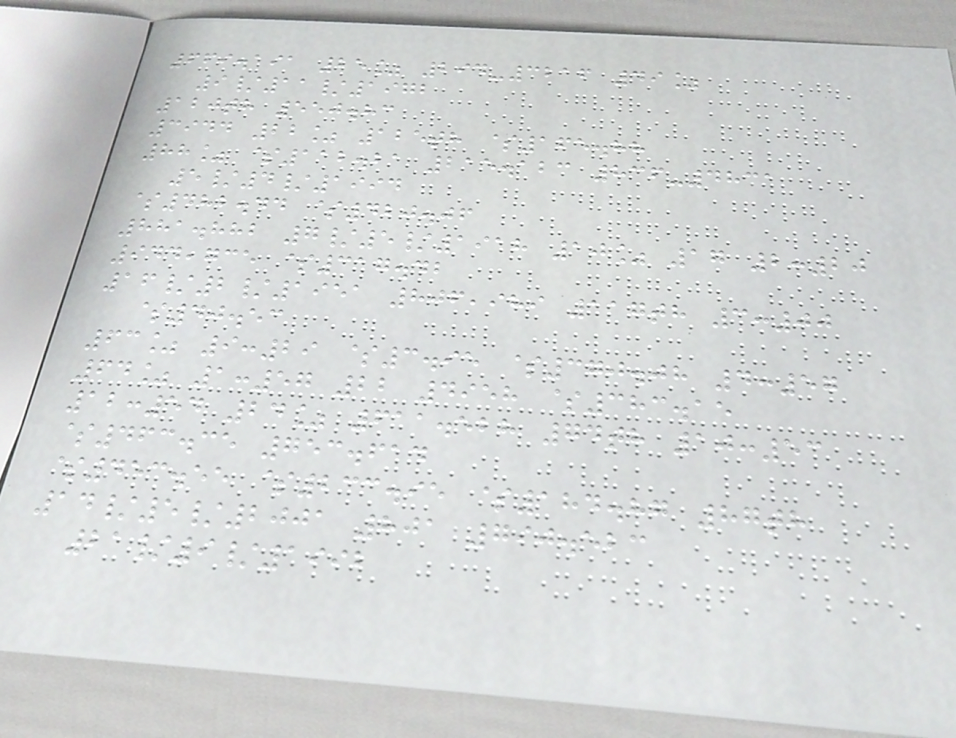669.191 25% 294-3216 49%
9/11/1972
120th 550.83
3944 22% 125th $165.88
88% $112.21 215.123 836-4831
5/4/1994
$482.44 $420.06
881.882 7/5/1918 10% 17 2:20
944,735 $317.42
16/2/1951 806,989 117th 3:00
$40.53
63% 9:29 $3.95 $370.08 4:57
64% 1:57 22 4958 $383.15
12:54 24% 611.528 74th 10:53
$463.35 753.614
$453.55 $233.95 $184.87 87th
14/5/2001 801 790.523
21/9/1992
